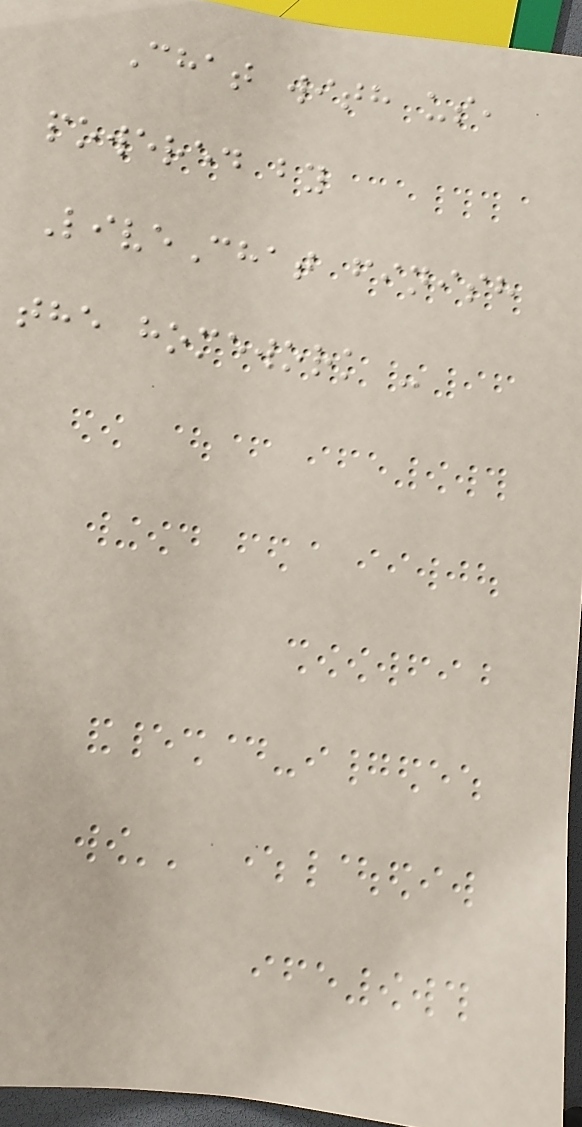Chat with us,
powered by
LiveChat finish
the homework -
